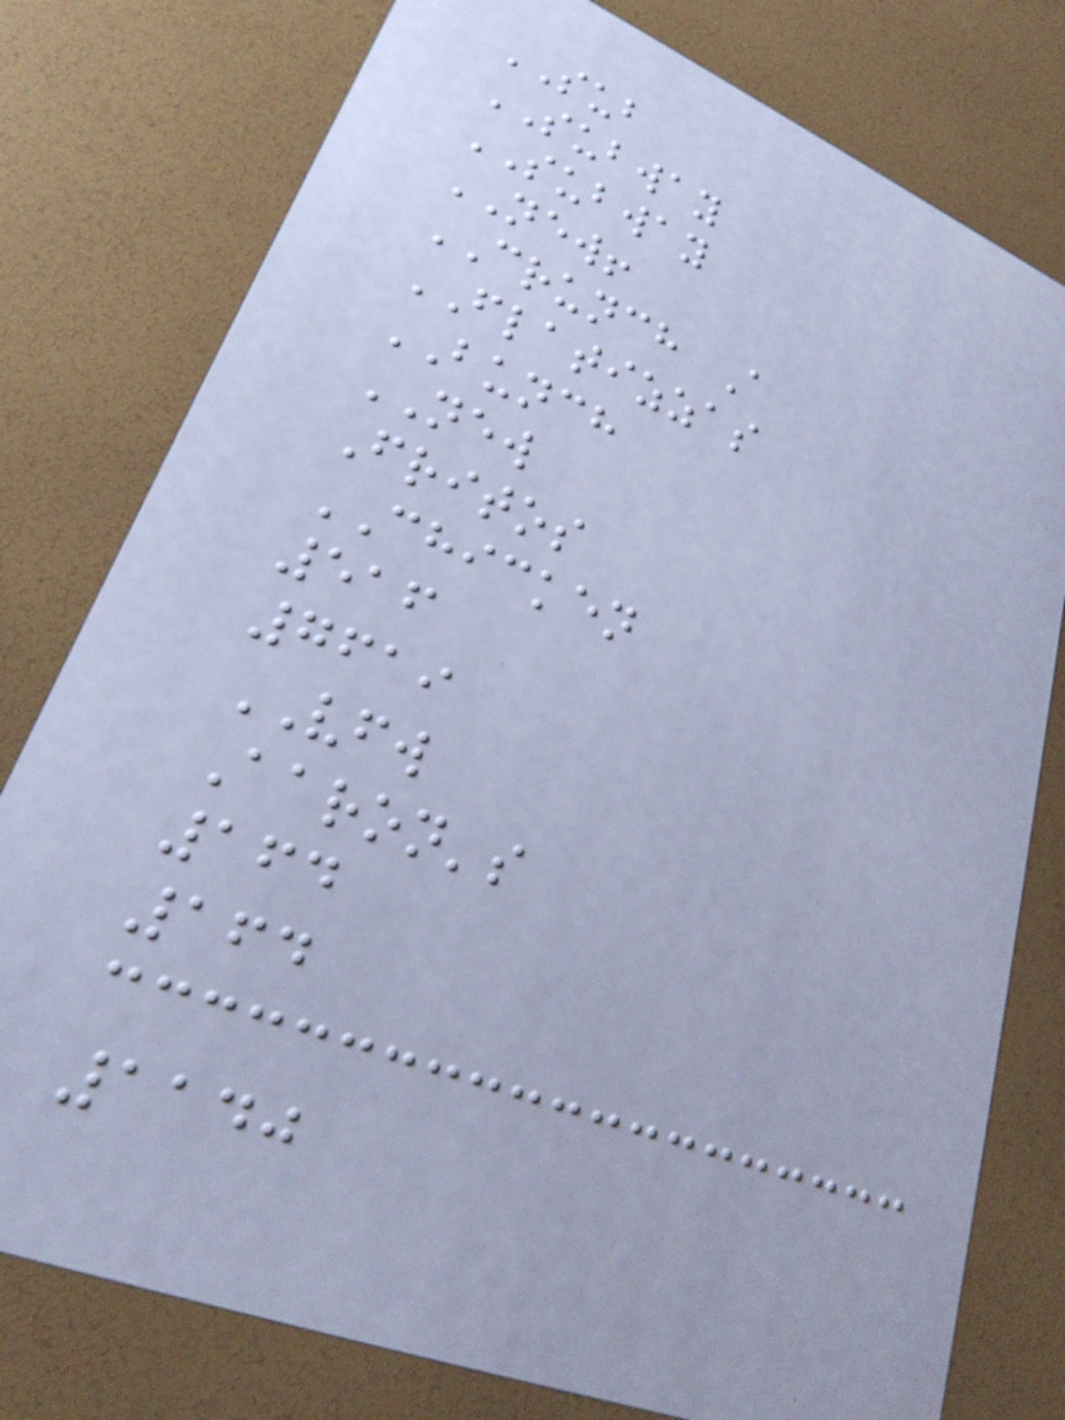SUB
SUBWAY
SUBWAY
NEW!
CRUNCH A
FLATIZZAS
BUNCH
NEW
Fritos
CHICKEN
516
7619
VFW
Aaron's
164
164
1140
